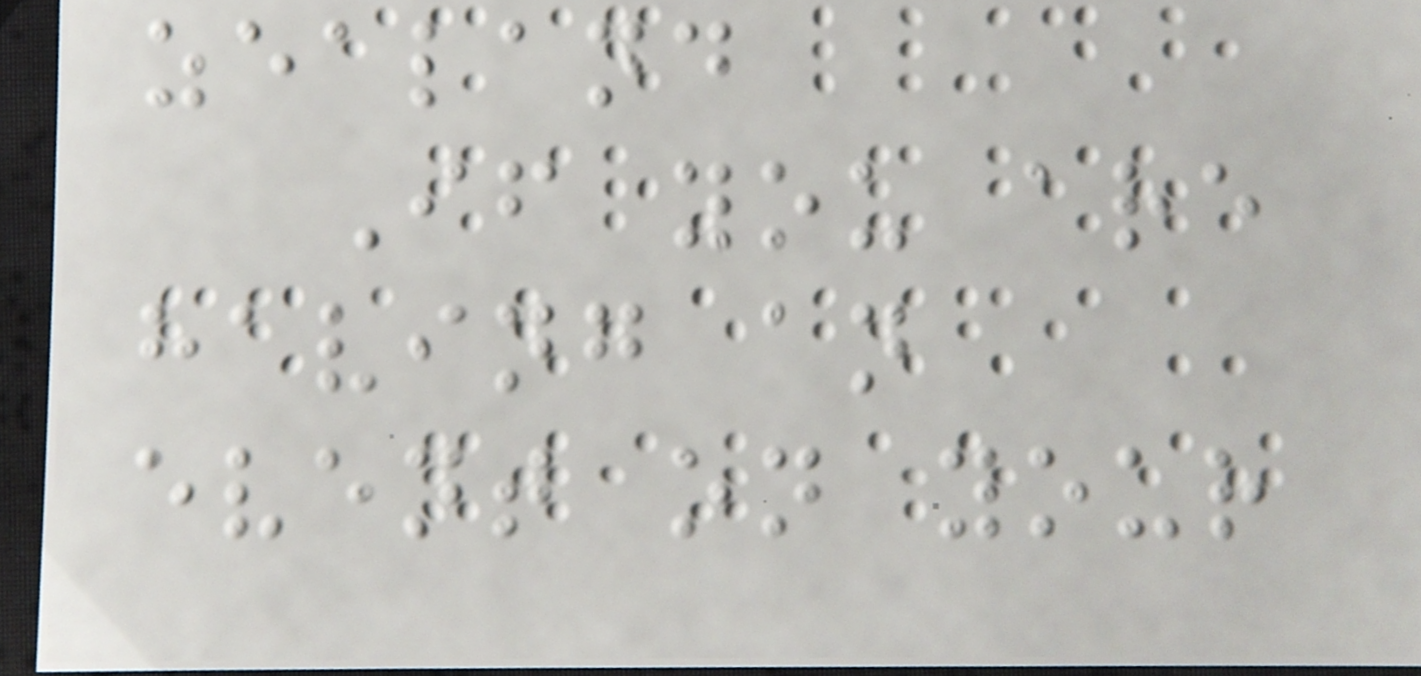zealand
If you are
having an
event on your
